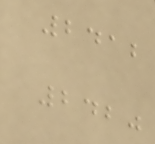2412
2420
